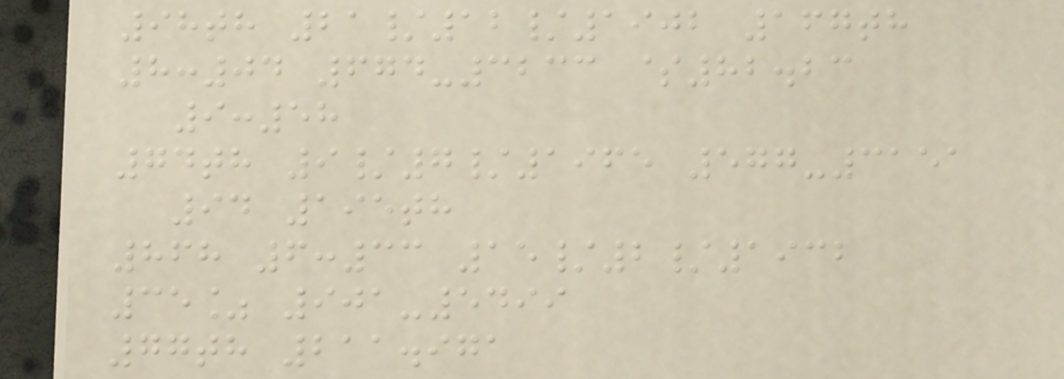98th 21/12/1902 167th
8:04 674-3233 $82.23
9:58
74th 9/7/1965 577-3151
94 195th
868 6:33 15/2/1932
35% 901-5499
77th 211.971
